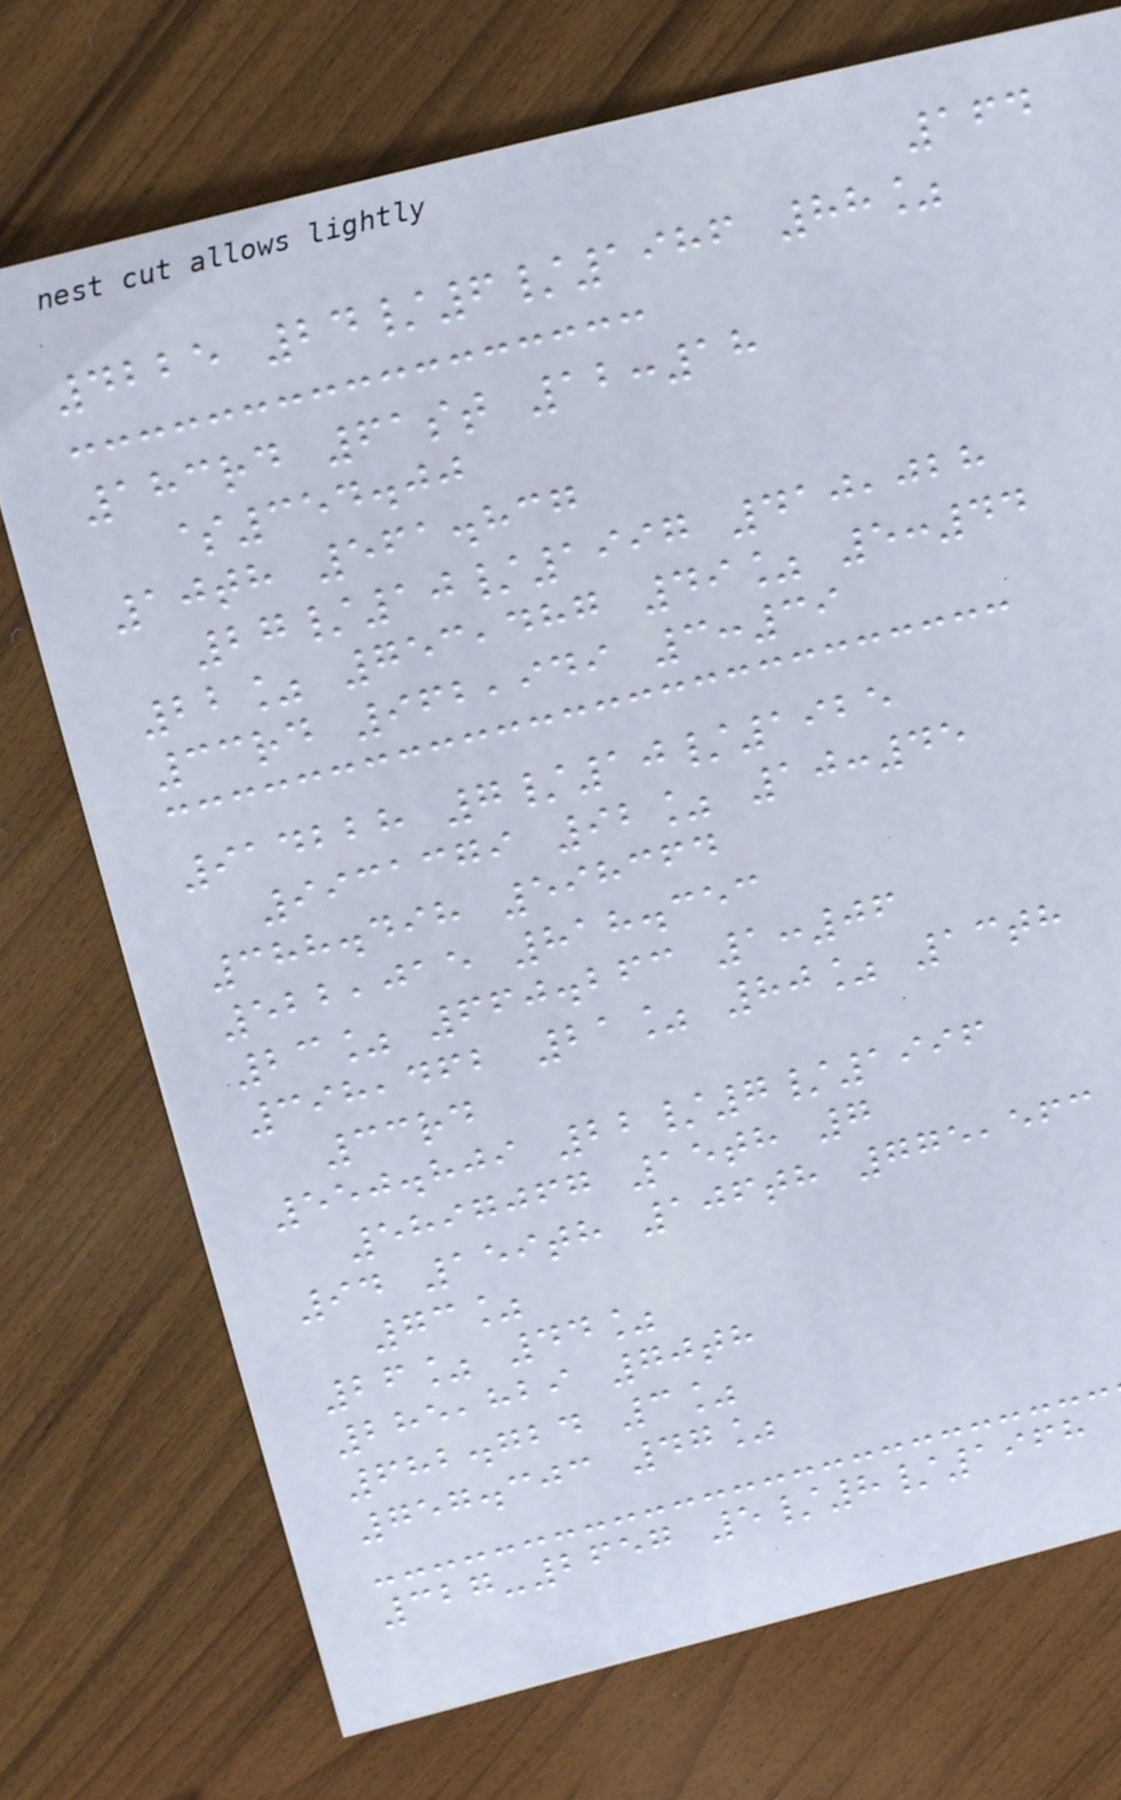164
4225 24/6/1986 88%
183rd 61st 12:18
$354.00
10th 561.837
27/10/1997 410,028
22% 753,487 49% 5:44
33rd 962,949 3:39
914228 7/10/1925
9931379 92% 10:45
388.498 598364
522,015 818.353
23% 660.263 1:06
398,462 21% 80% 13th
33rd
550.809 22/7/1996
5897067 15th 7
94 159th 106th 775,563
73%
26% 44%
285,829 70th
682.724 3%
757.303 47%
327-2657 5/8/1968
